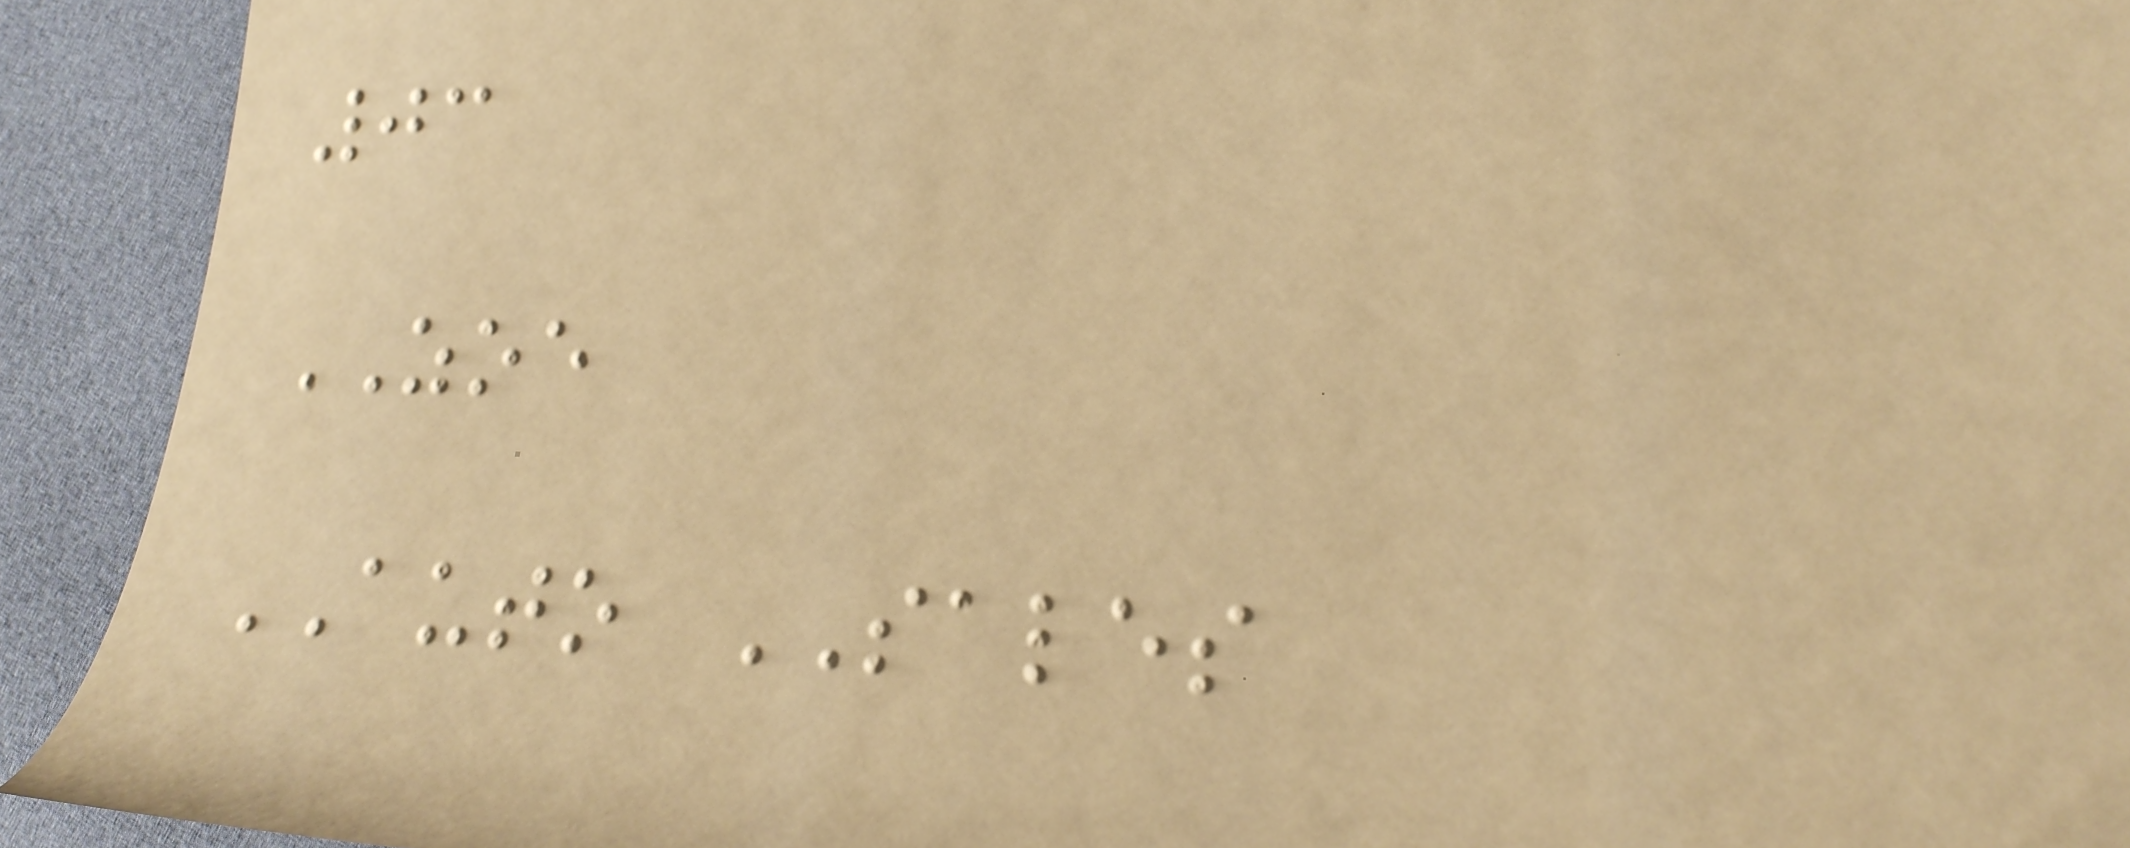03
ZOE
AUTO SALES
